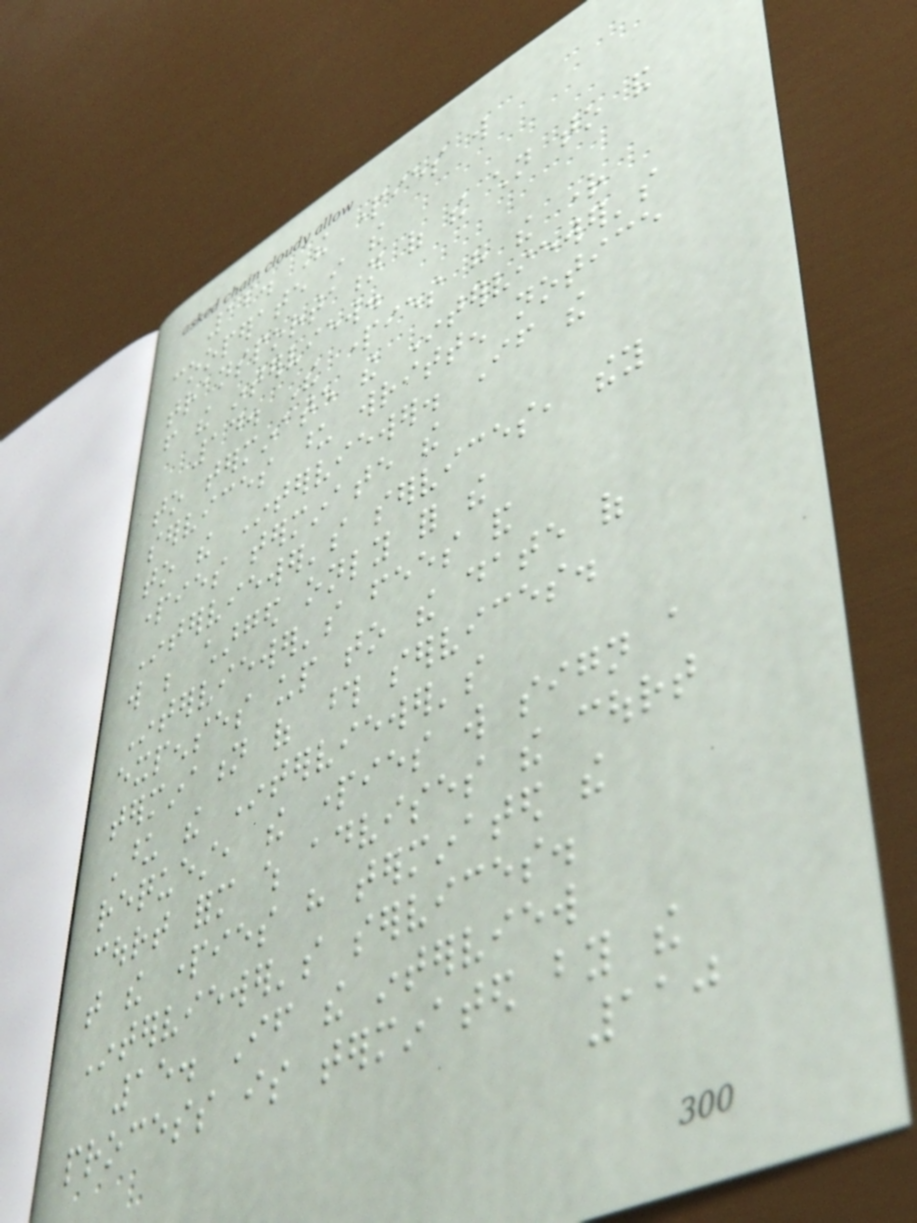12. The parties will
cooperate in the
transportation of the children to and
from the interview.
14. The parties have the right
to terminate the Interviewer's
services upon written notice
to the Interviewer. If the
parties terminate the
Interviewer's services, they
will be charged only for the
Interviewer's fees and
expenses up to the date of
termination of those services.
Upon the Interviewer's
request, the parties will sign a
court form which advises the court
that the parties have terminated the
Interviewer's services.
15. If the interview
process is terminated by the
110
